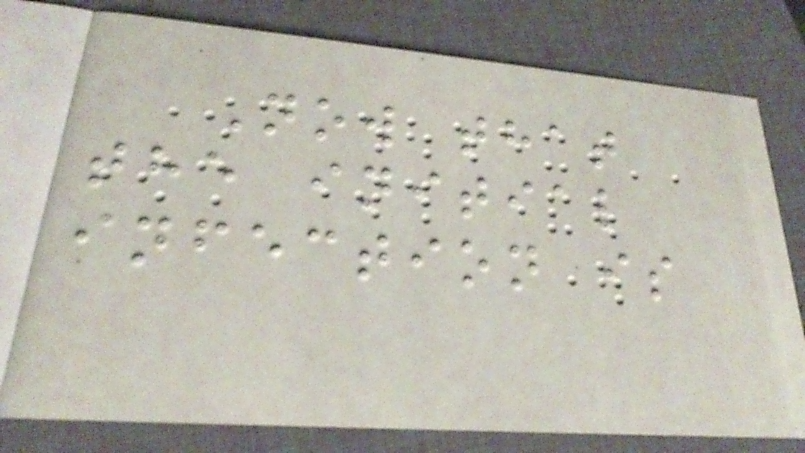Now that
the initial
infection is
